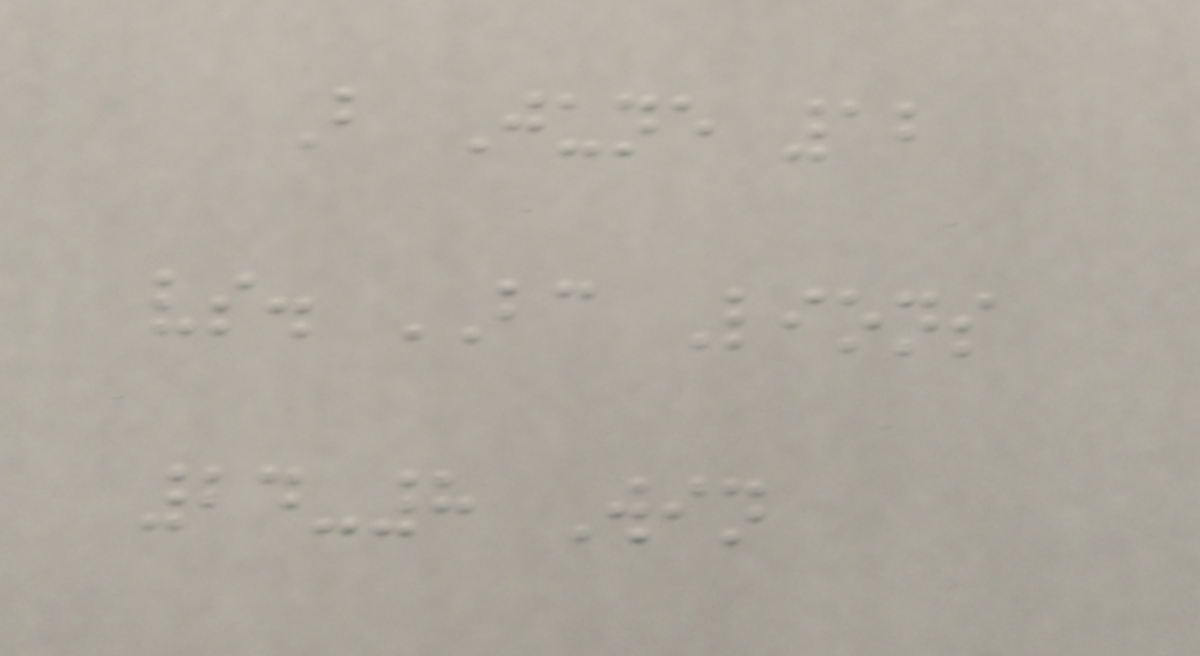B June 12
vs. BC Lions
24-8 Win
